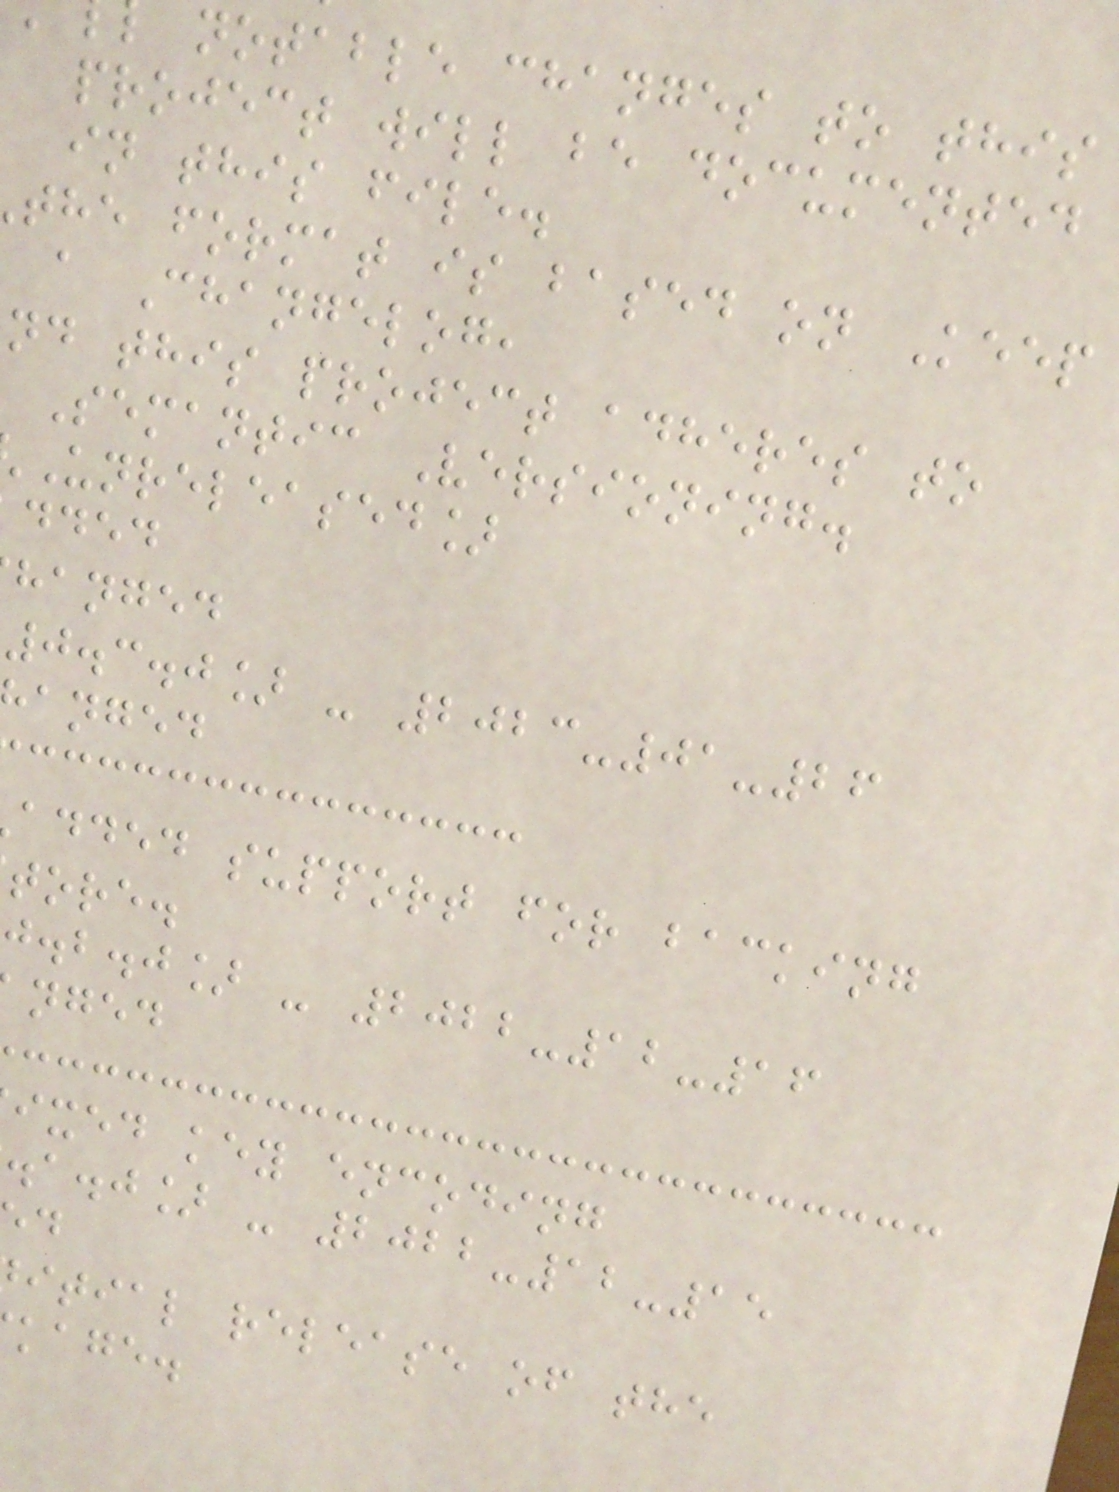notable changes to this
project will be documented
in this file.
the format is based on Keep
a Changelog,
nd this project adheres to
Semantic Versioning.
Unreleased]
dded
hanged
0.3.0] - 2023-01-26
anged
added support for backing
tore.
j.b.j] - 2022-12-16
nged
ixed key encoding
.a.j] - 2022-12-15
itial release of the
kage.
